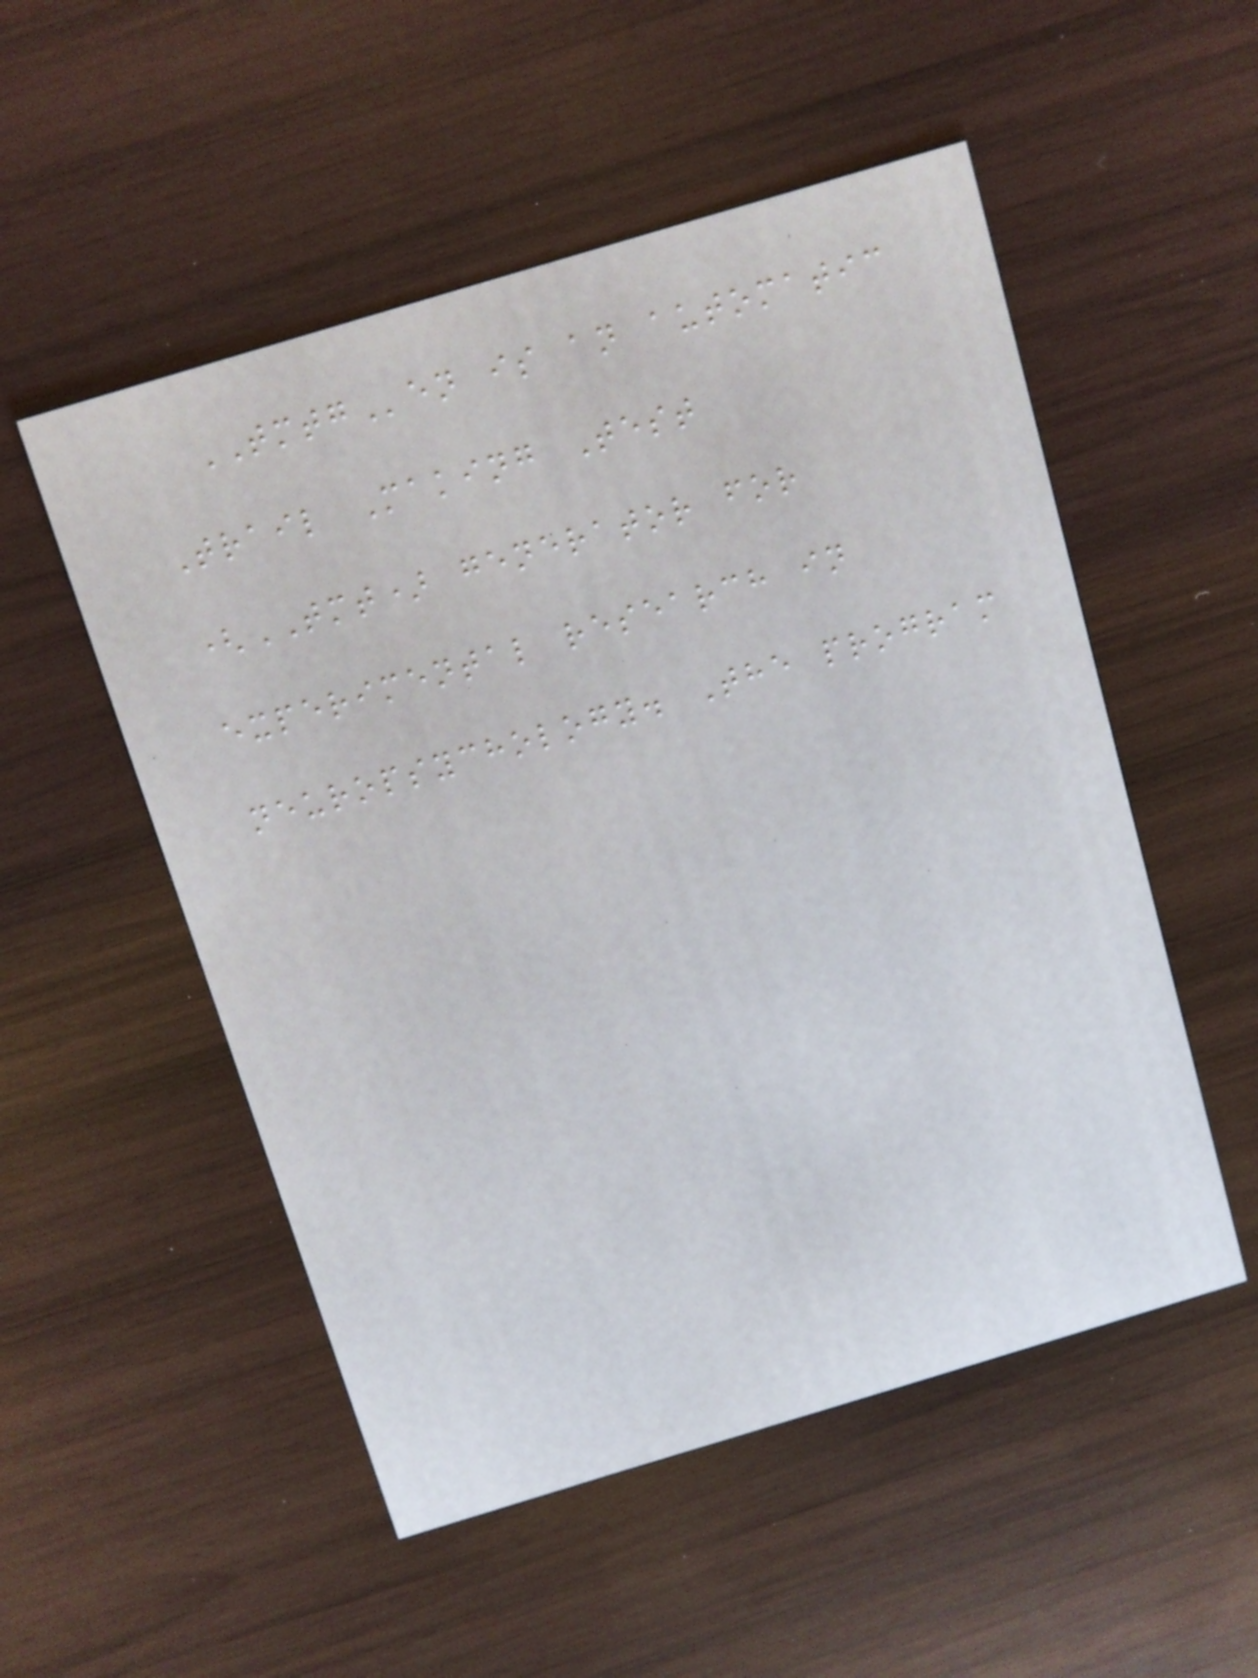TMTGen is an automatic
Trail Making Test
(TMT) generator for
experimental research in
neuropsychology. The program
